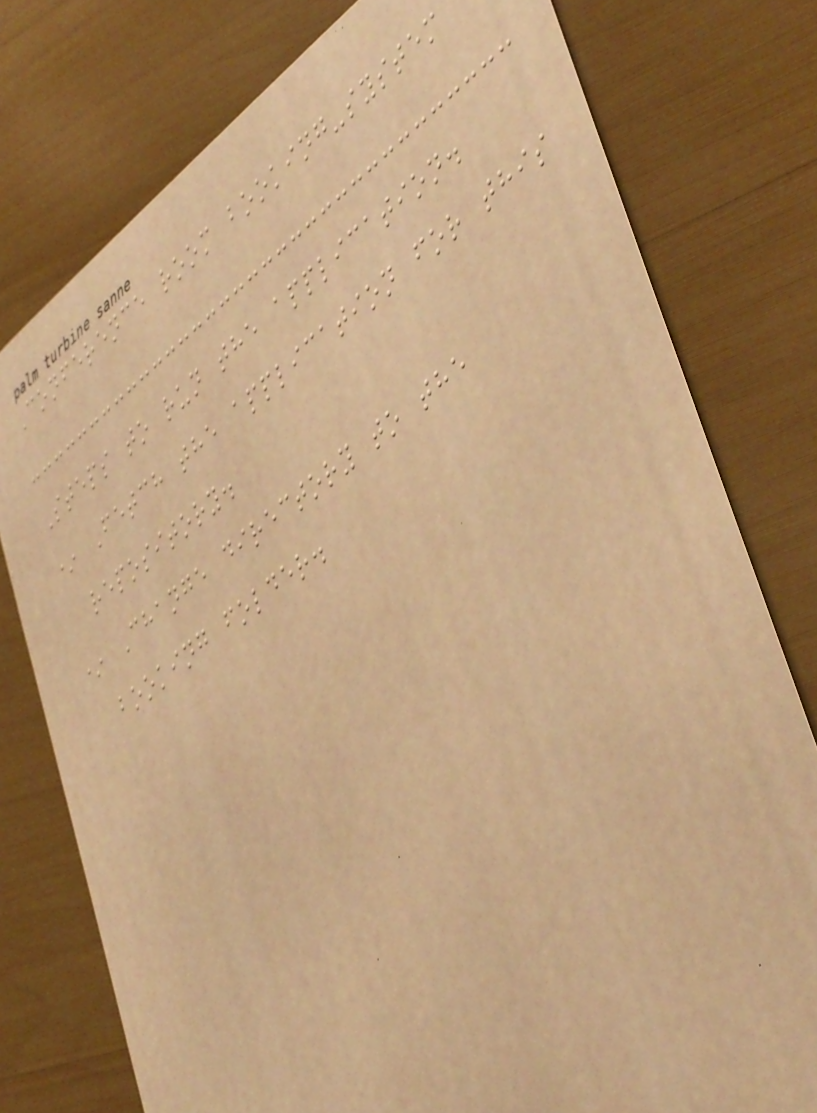Conference room booking-system
Steps to run the application.
* Fetch the application for this
repository.
* Change directory to the
booking folder.
